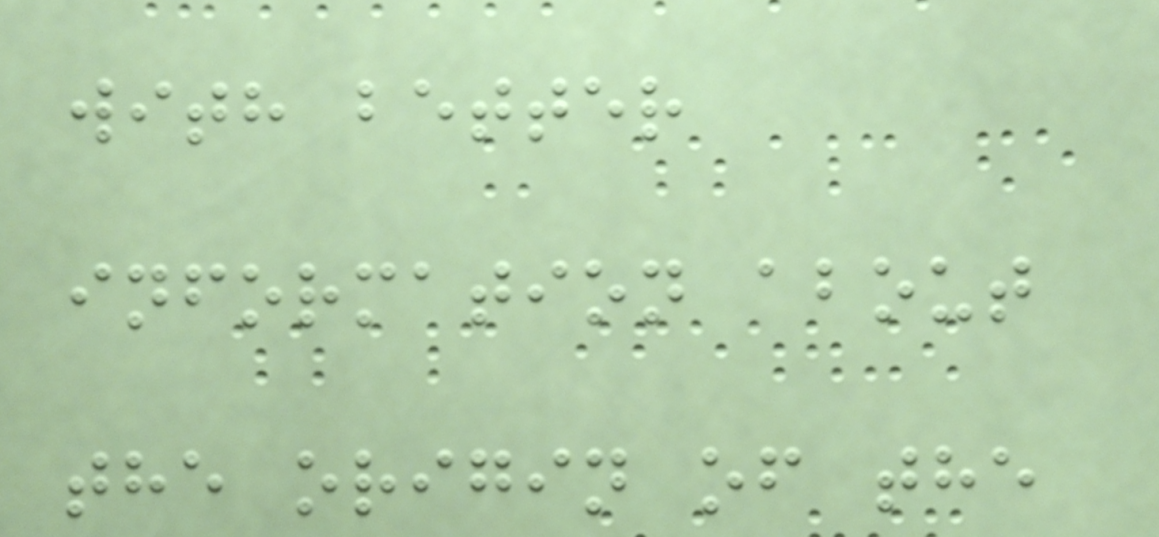with better
information about
the origin of the
